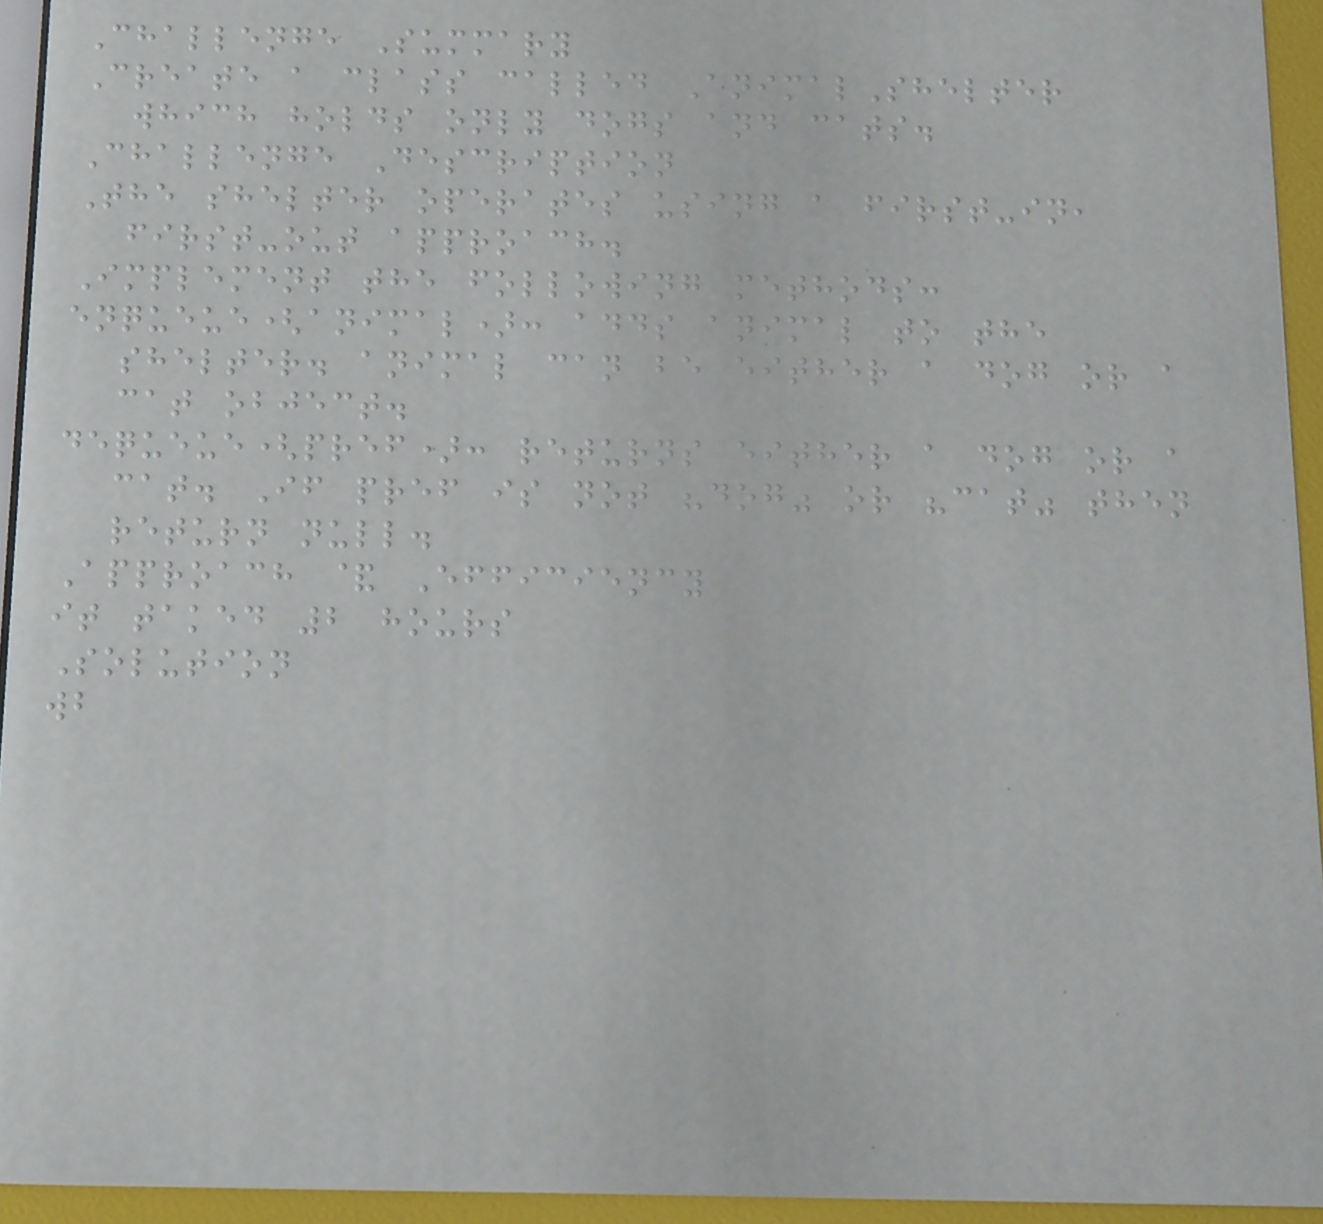Challenge Summary
Create a class called AnimalShelter
which holds only dogs and cats.
Challenge Description
The shelter operates using a first-in,
first-out approach.
Implement the following methods:
enqueue(animal): adds animal to the
shelter. animal can be either a dog or a
cat object.
dequeue(pref): returns either a dog or a
cat. If pref is not "dog" or "cat" then
return null.
Approach & Efficiency
it taked 2 hours
Solution
wb
